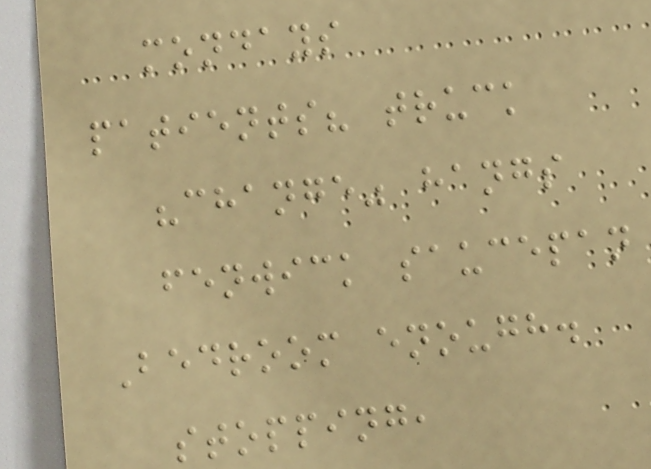mondays
patients? truck
"change" hangs
fenwick saucepan
Bedroom enough.
stopping,
